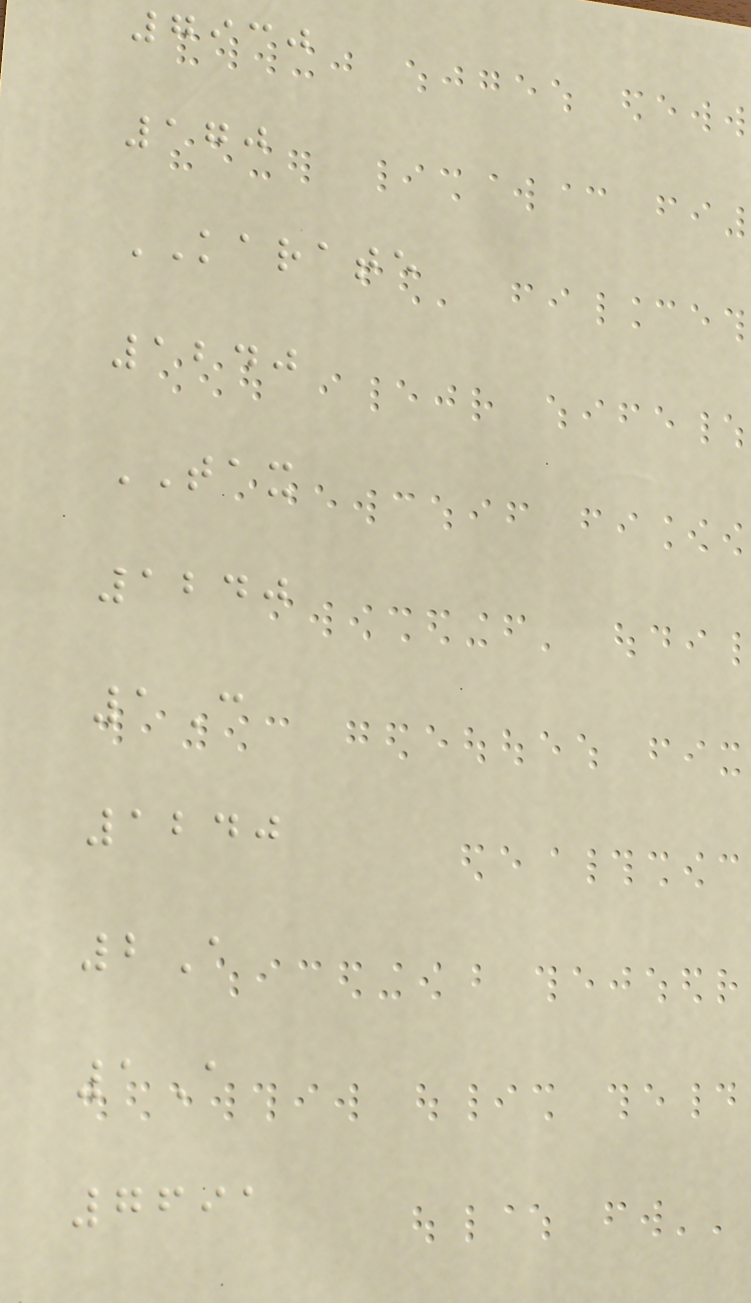7930
170
KARATE
1240
TAX
1240
1C
1240
2A
1A
7691
